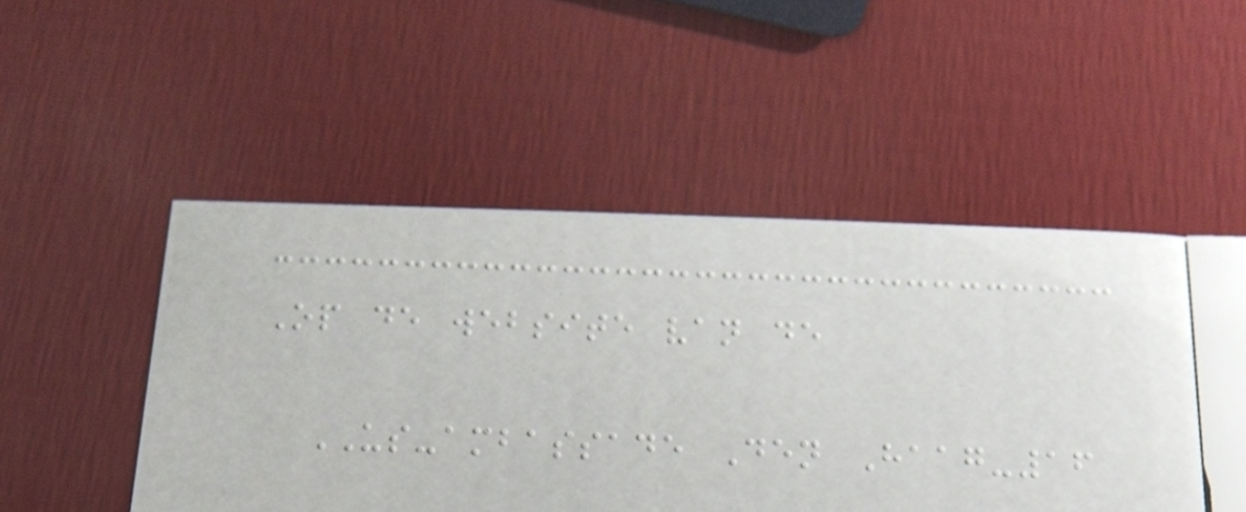Op de website van de
US-ambassade Den Haag-16
